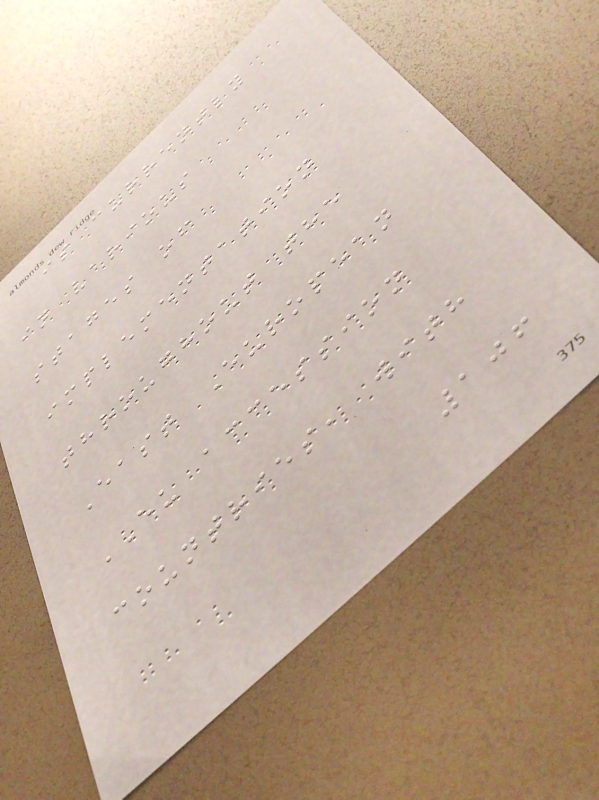is currently
in various
stages of
implementation
throughout the
East European
EU accession
countries, with
106
